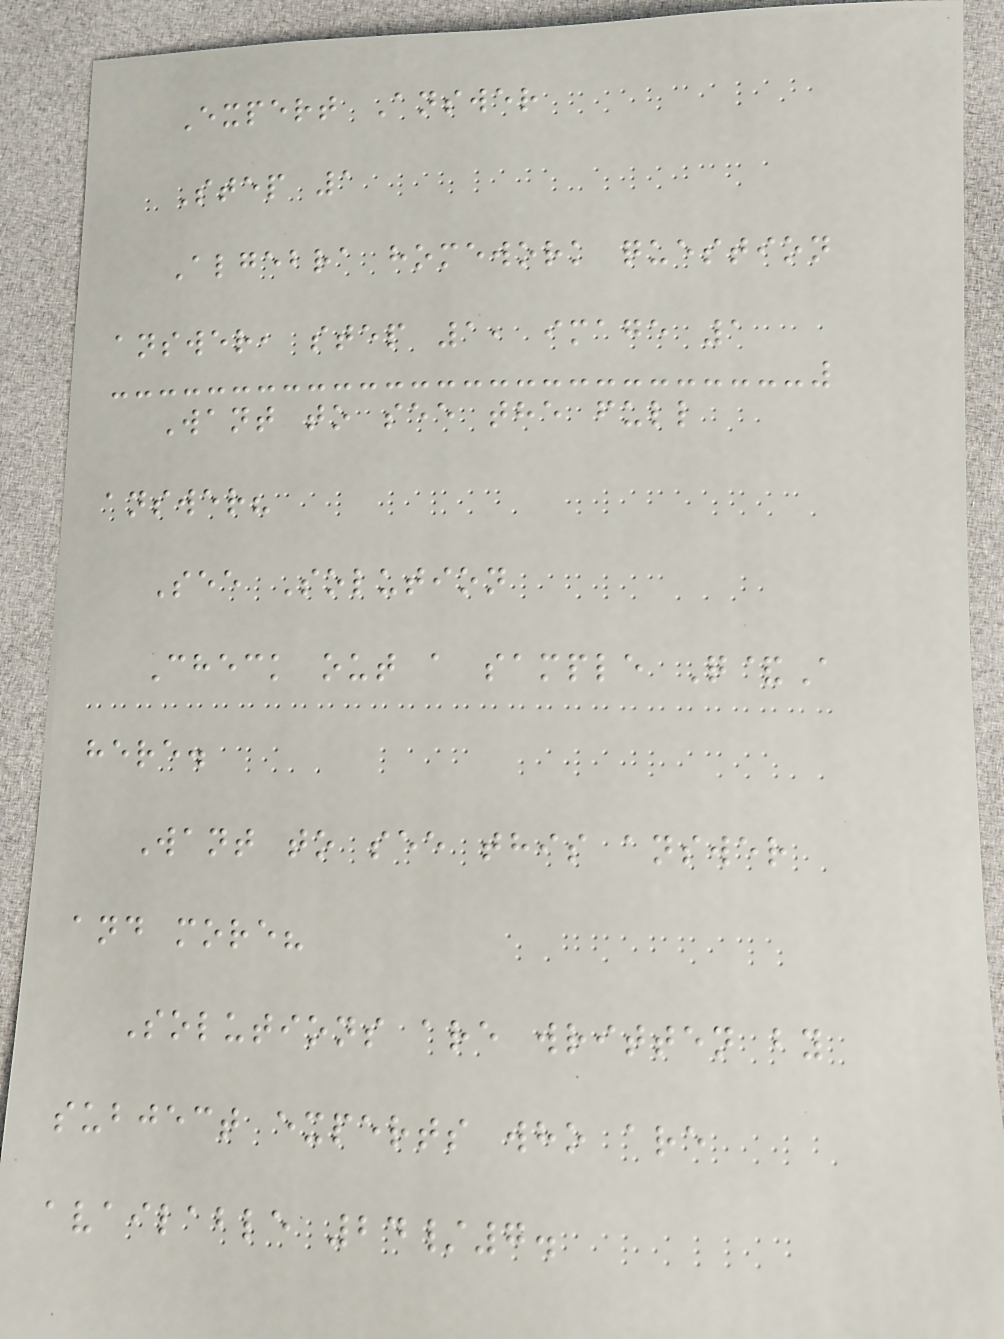Expert Answer
Step 1
Algebra homework question
answer, step 1, image 1
Want to see the full
answer?
See Solution
Check out a sample Q&A
here.
Want to see this answer
and more?
Solutions are written by
subject experts who are
available 24/7.
